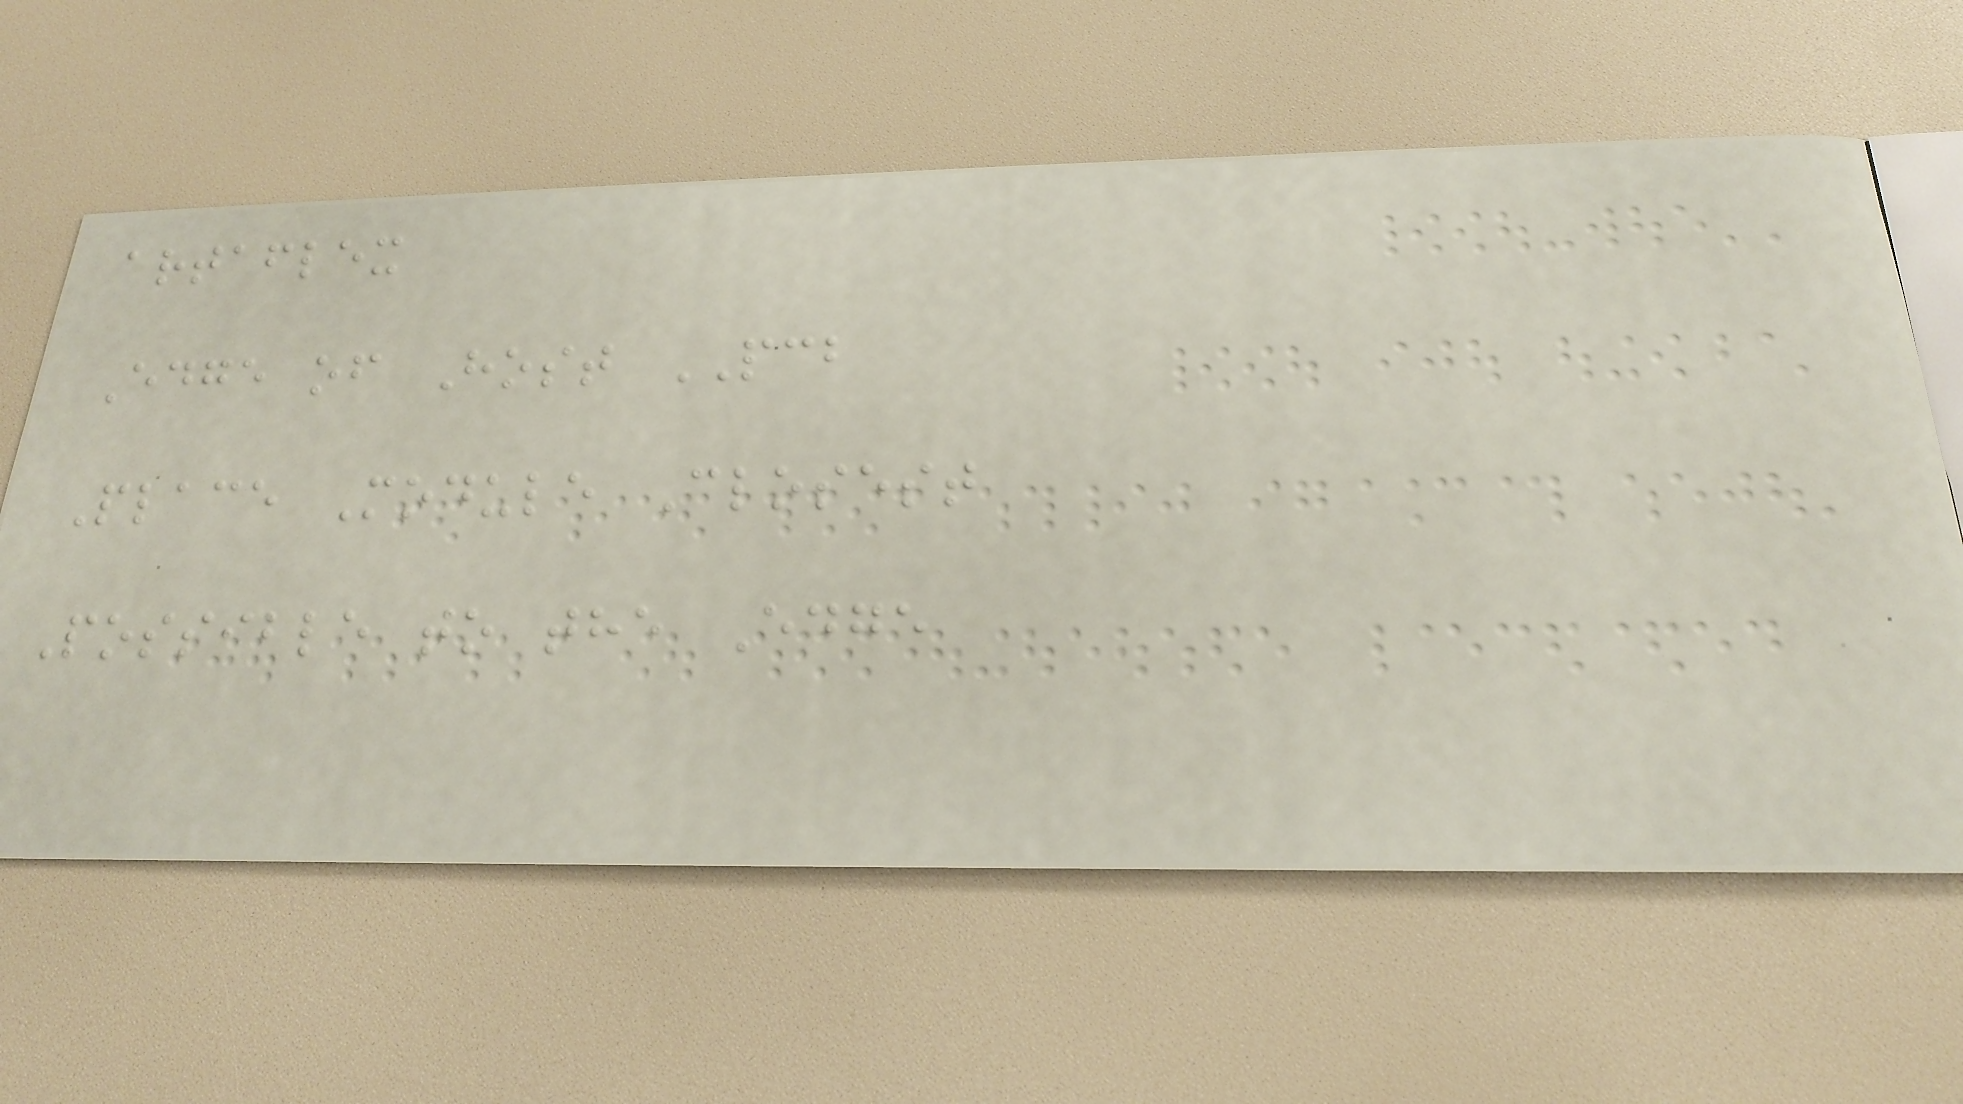artaflex
Edge of Host PCB
Place Module Closest
Possible to the Edge
